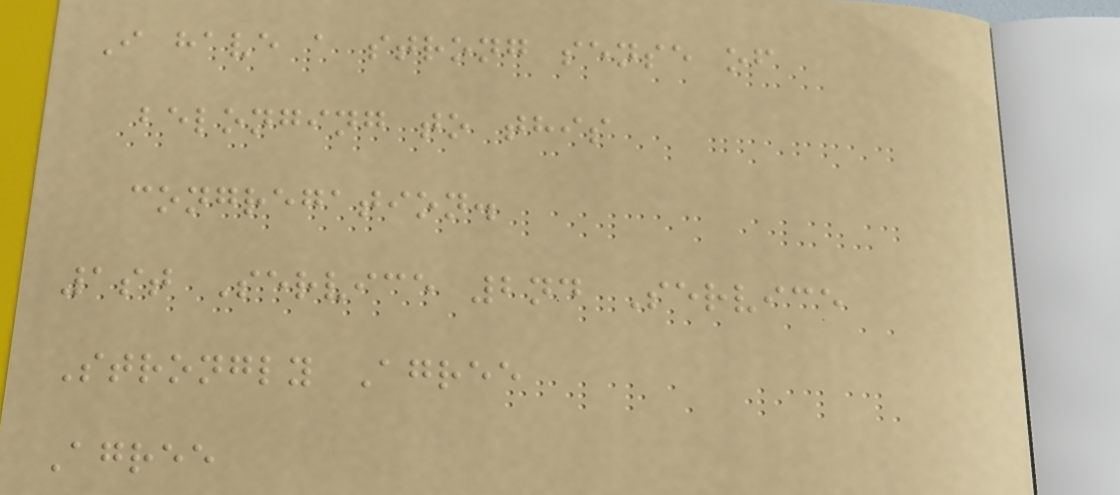I have a strong sense of
belonging to this
congregation.
1st Service 2nd Service
Strongly Agree
Agree
